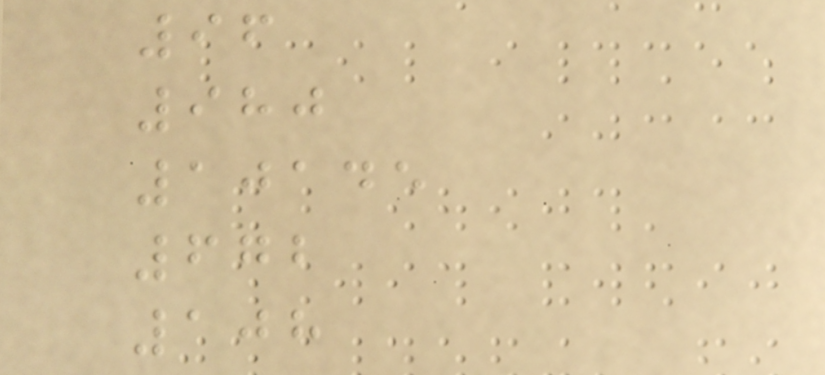96
980
10145
672
108
